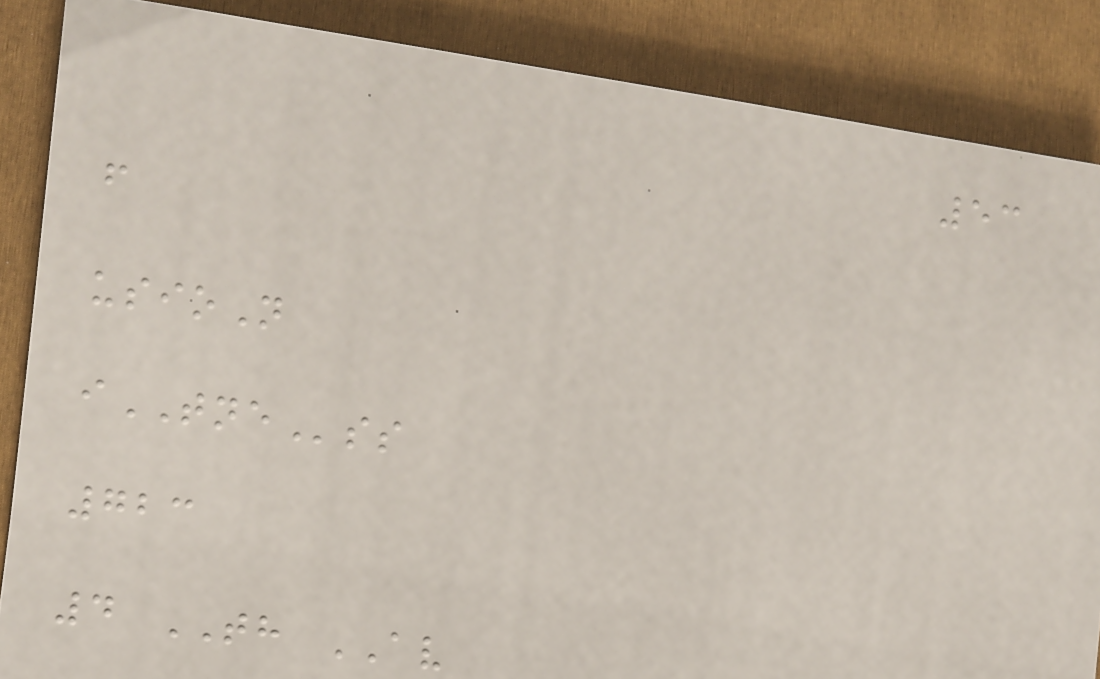53
f
usioN
iTNEss
723
4 TH AV
